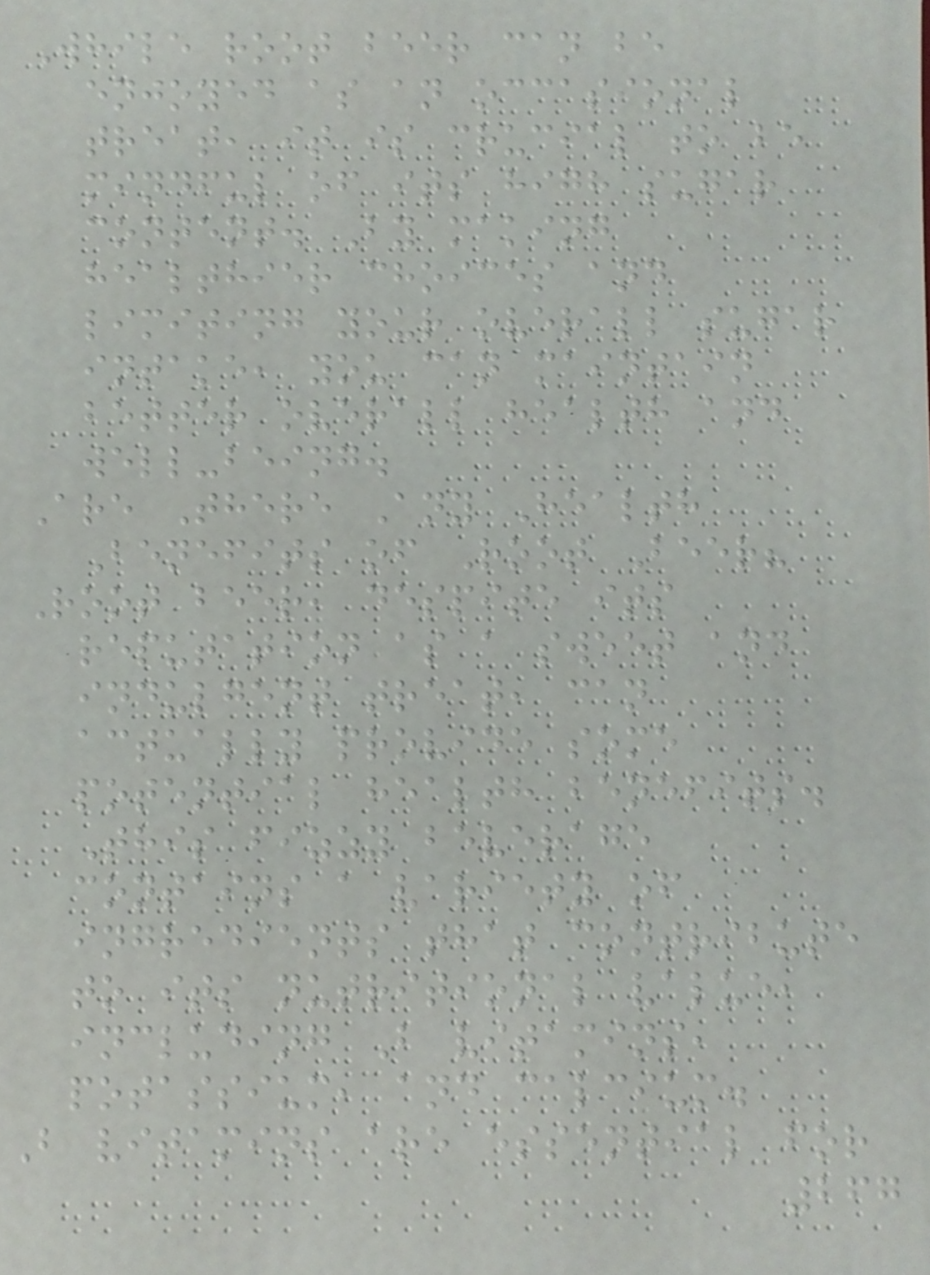While root beer can be
enjoyed as an occasional
treat, it is crucial to be
mindful of its high sugar
content. By making
healthier choices and
limiting your overall sugar
intake, you can maintain
better overall health and
well-being.
Are There Any Health
Benefits of Root Beer?
Root beer, despite its
reputation as a sweet and
indulgent treat, can
actually provide some
potential health benefits.
This fizzy beverage
contains a variety of
ingredients that contribute
to its nutritional value,
including B vitamins,
potassium, and calcium.
B vitamins are essential for
267
